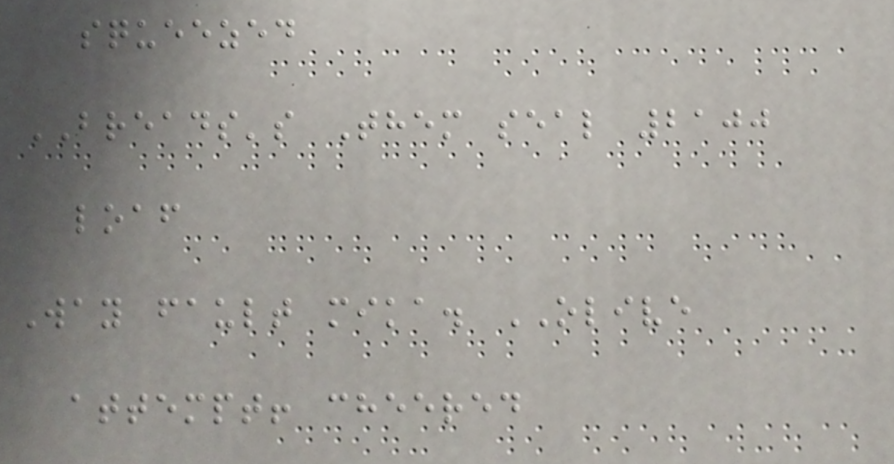squeezed
BREADS's Them seal 2100
loaf
Way fault mika. OLIVE
attempt! cheered
